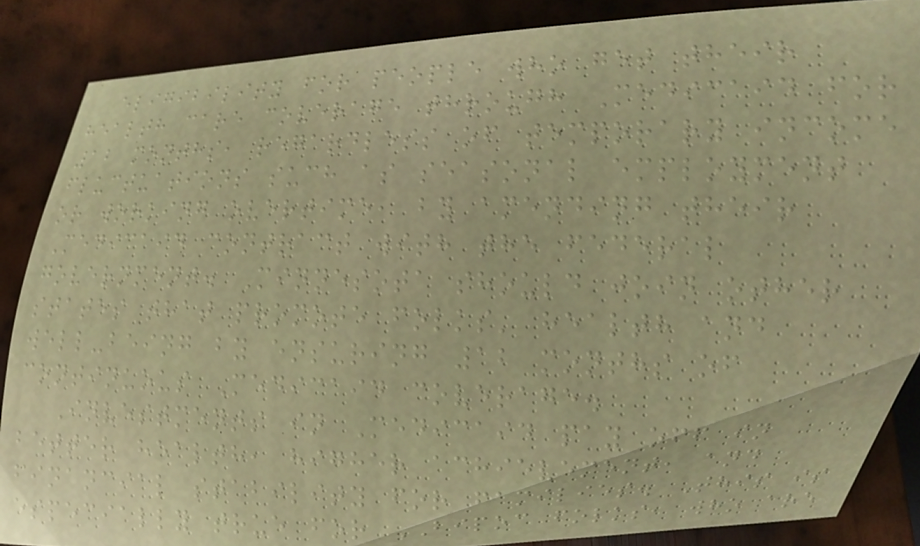eligibility for people who get their
health care coverage through Medicaid for
12 months, regardless of temporary income
fluctuations such as seasonal employment
or working overtime, by amending their
Medicaid contract with the federal
government. Minnesota should join other
states that promote folks' health and
well-being by ensuring 12 months of
continuous Medicaid coverage.
Investments in Medicaid pay off in
better health, higher achievement, and
financial stability for families. This is
especially true for BIPOC folks, who are
